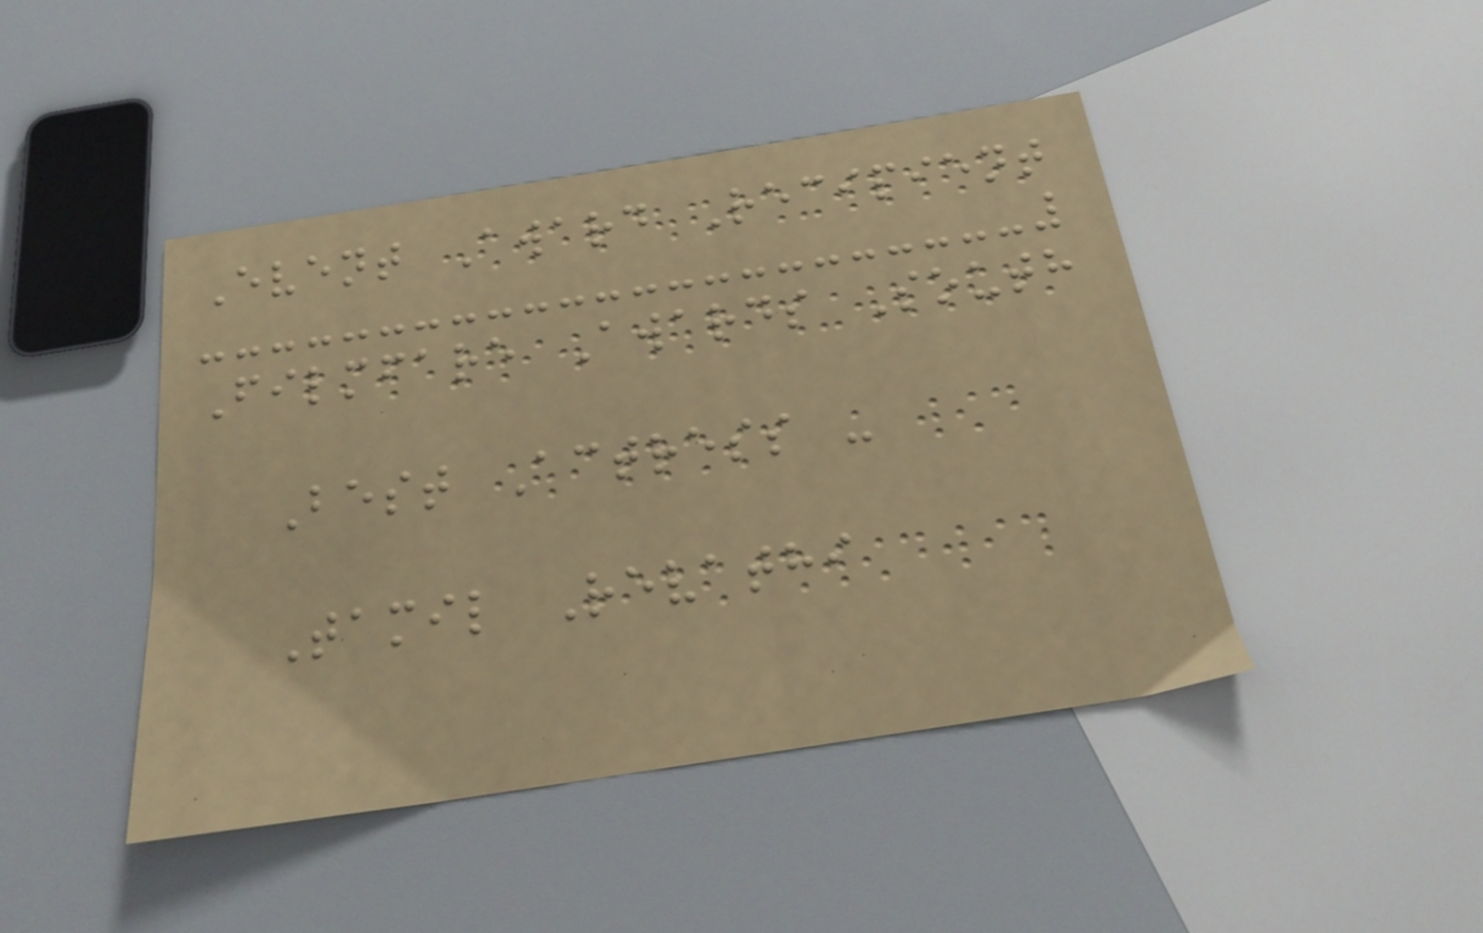Event Award Recipient
Filmfare Awards South
Best Actress -
Tamil Revathi
